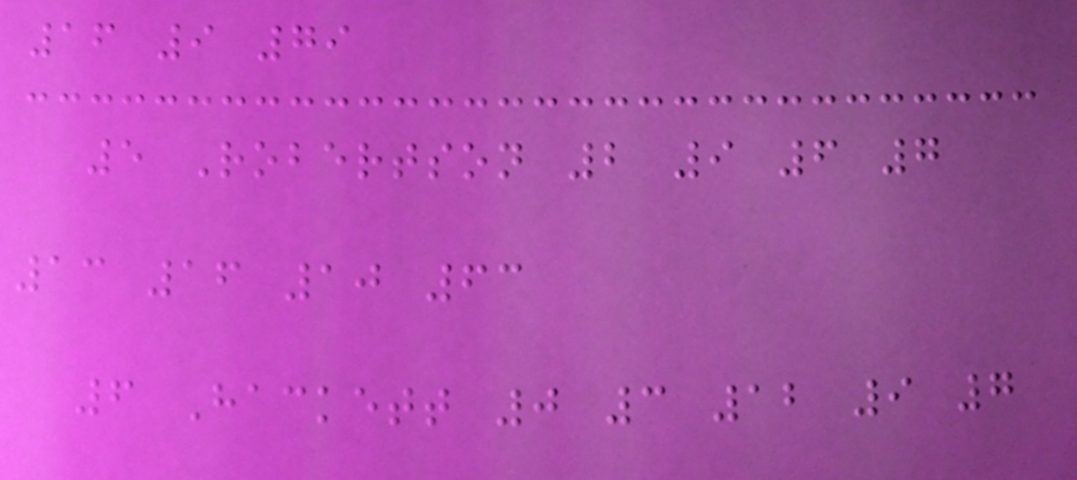16 9 79
5 Robertson 2 9 6 7
13 16 10 63
6 Hackett 0 3 12 9 7
